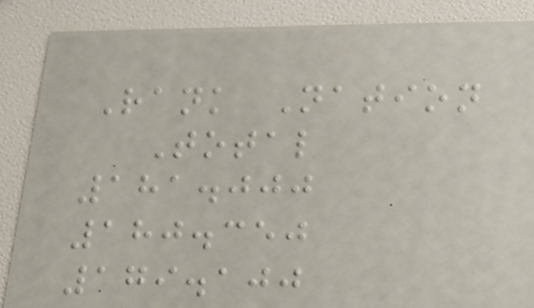Rank Nation
Total
181.000
180.350
179.100
